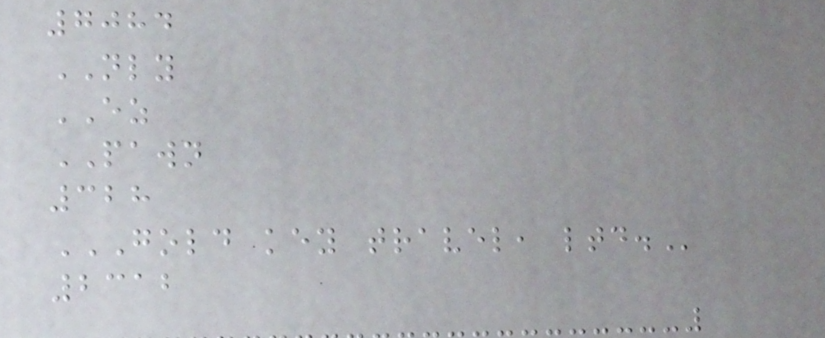7084
NLY
EZ
PAWN
328
GOLD KEY TRAVEL, LTD.
2312
